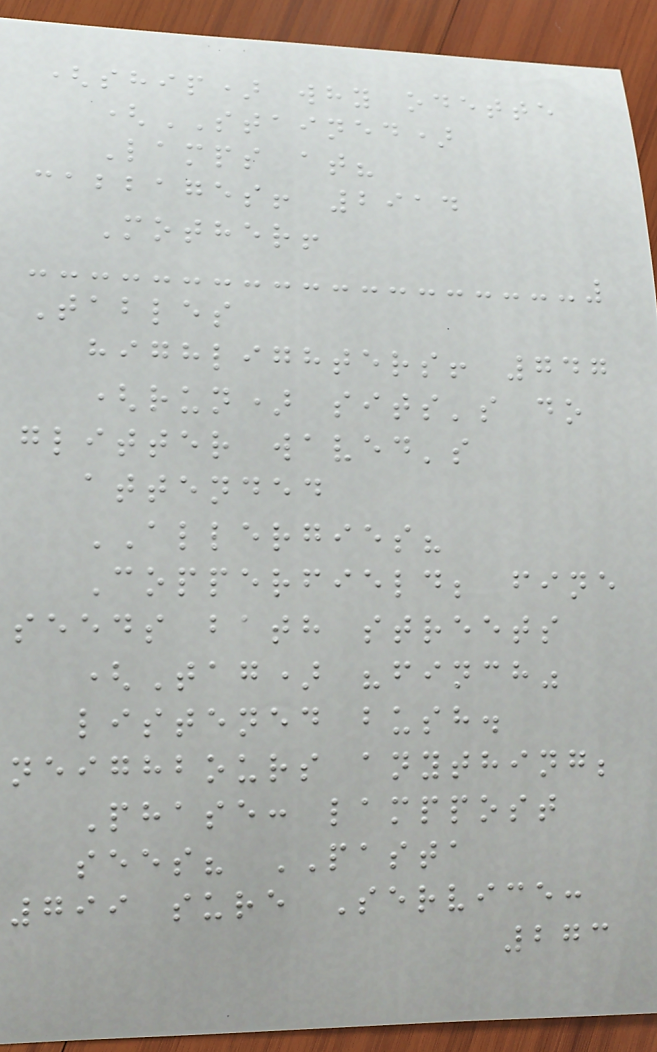(ship) why odette
(STAINED)
Lamps at?
cabbages! 2914
Mother!
Tables
highlighters! 747
(run) sits's do
glitter waved's
attended
ALLERGIES?
Copperfield; fine
seeds bath streets
(Tag) "finch"
listened bush.
neighbours anything;
Phase: lamppost
sees? PASTA
799 sure Service:
273
